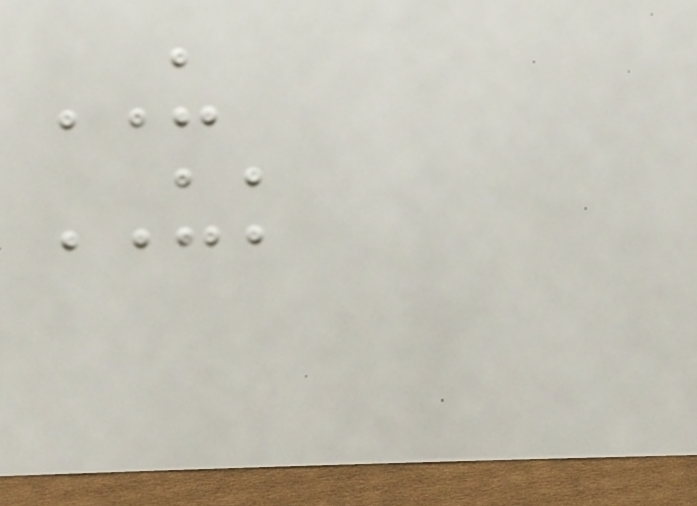US
UK
